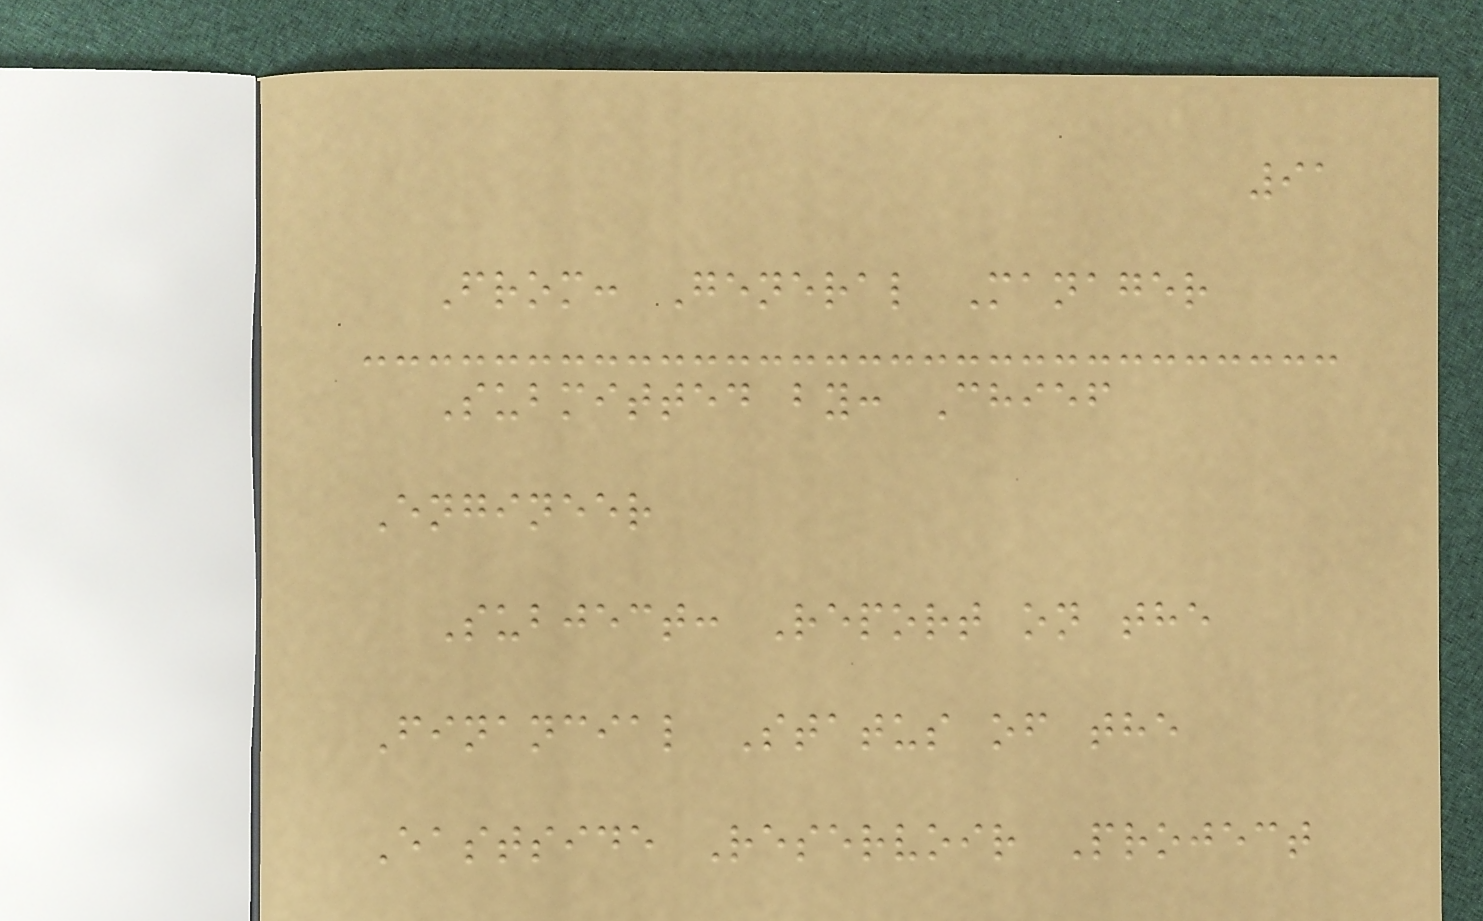91
From: General Manager
Submitted by: Chief
Engineer
Subject: Report on the
Financial Status of the
Eastside Reservoir Project
